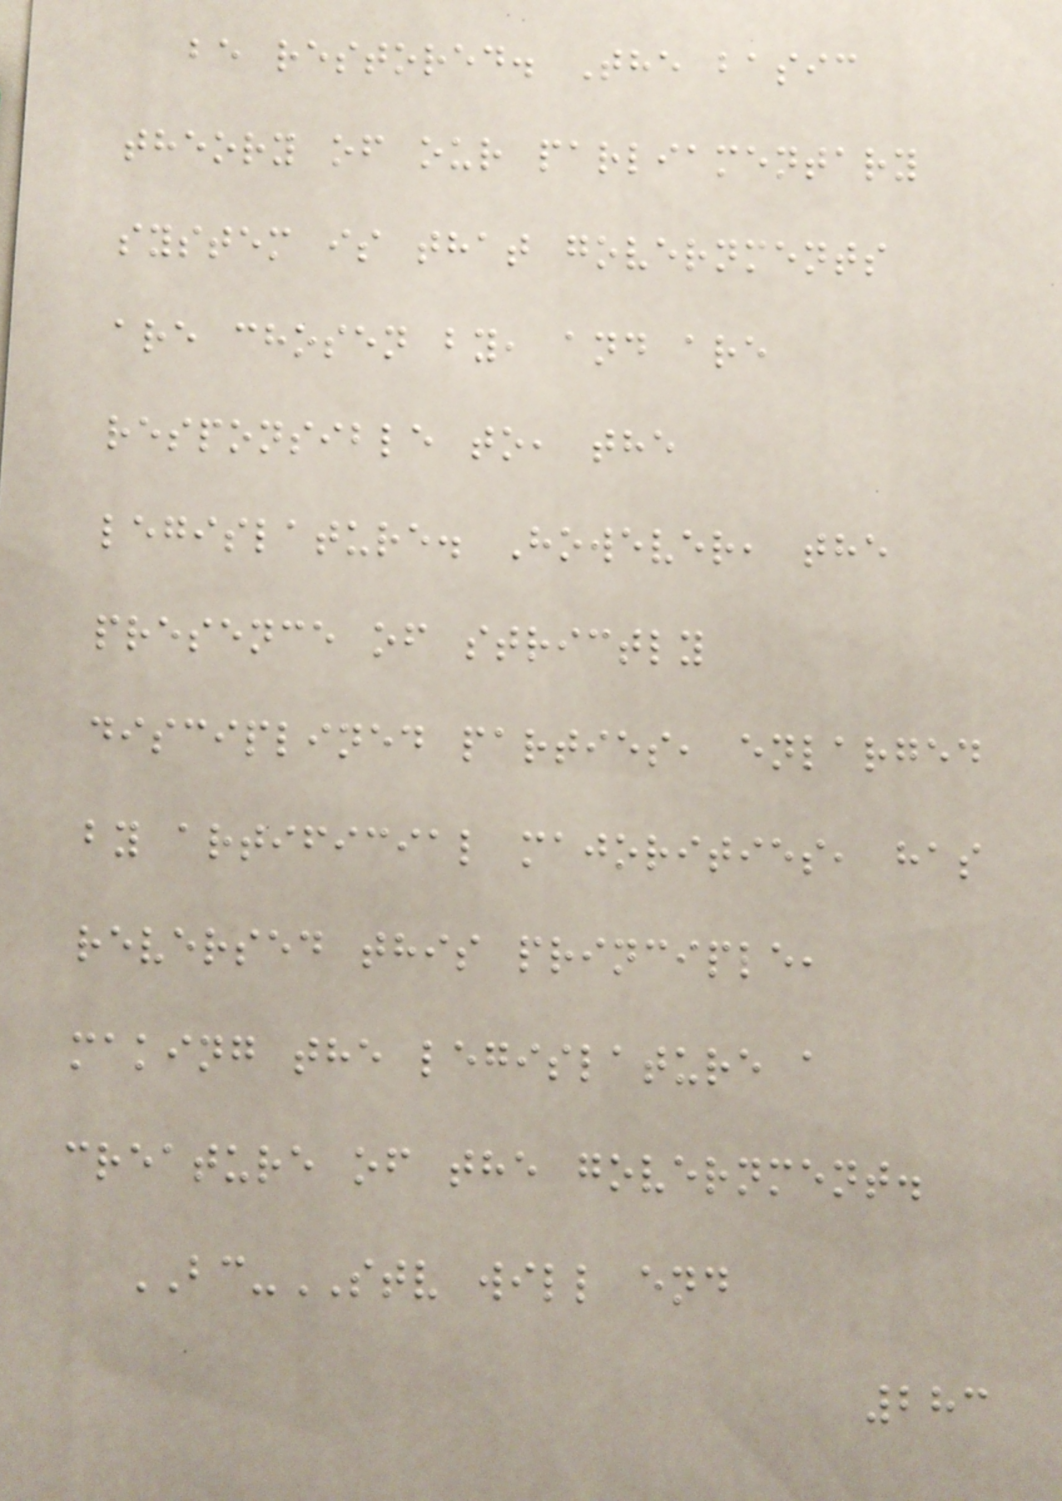be restored. The basic
theory of our parliamentary
system is that governments
are chosen by, and are
responsible to, the
legislature. However, the
presence of strictly
disciplined parties, enlarged
by artificial majorities, has
reversed this principle,
making the legislature a
creature of the government.
BC-STV will end
283
